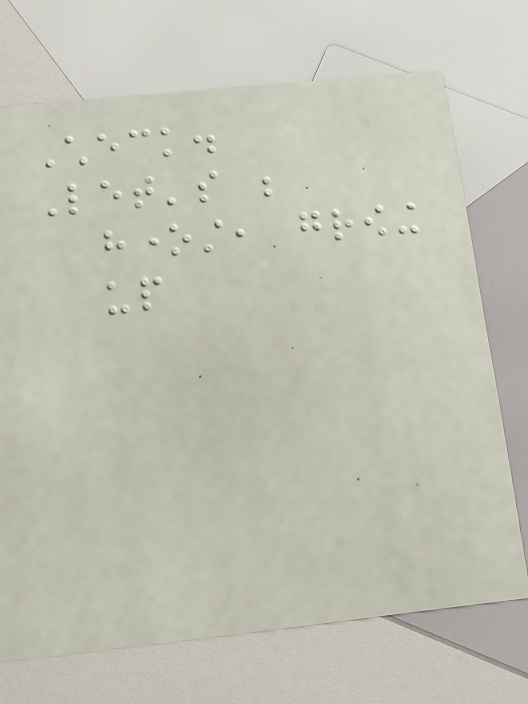Check.
Let's be
honest, growing
up
